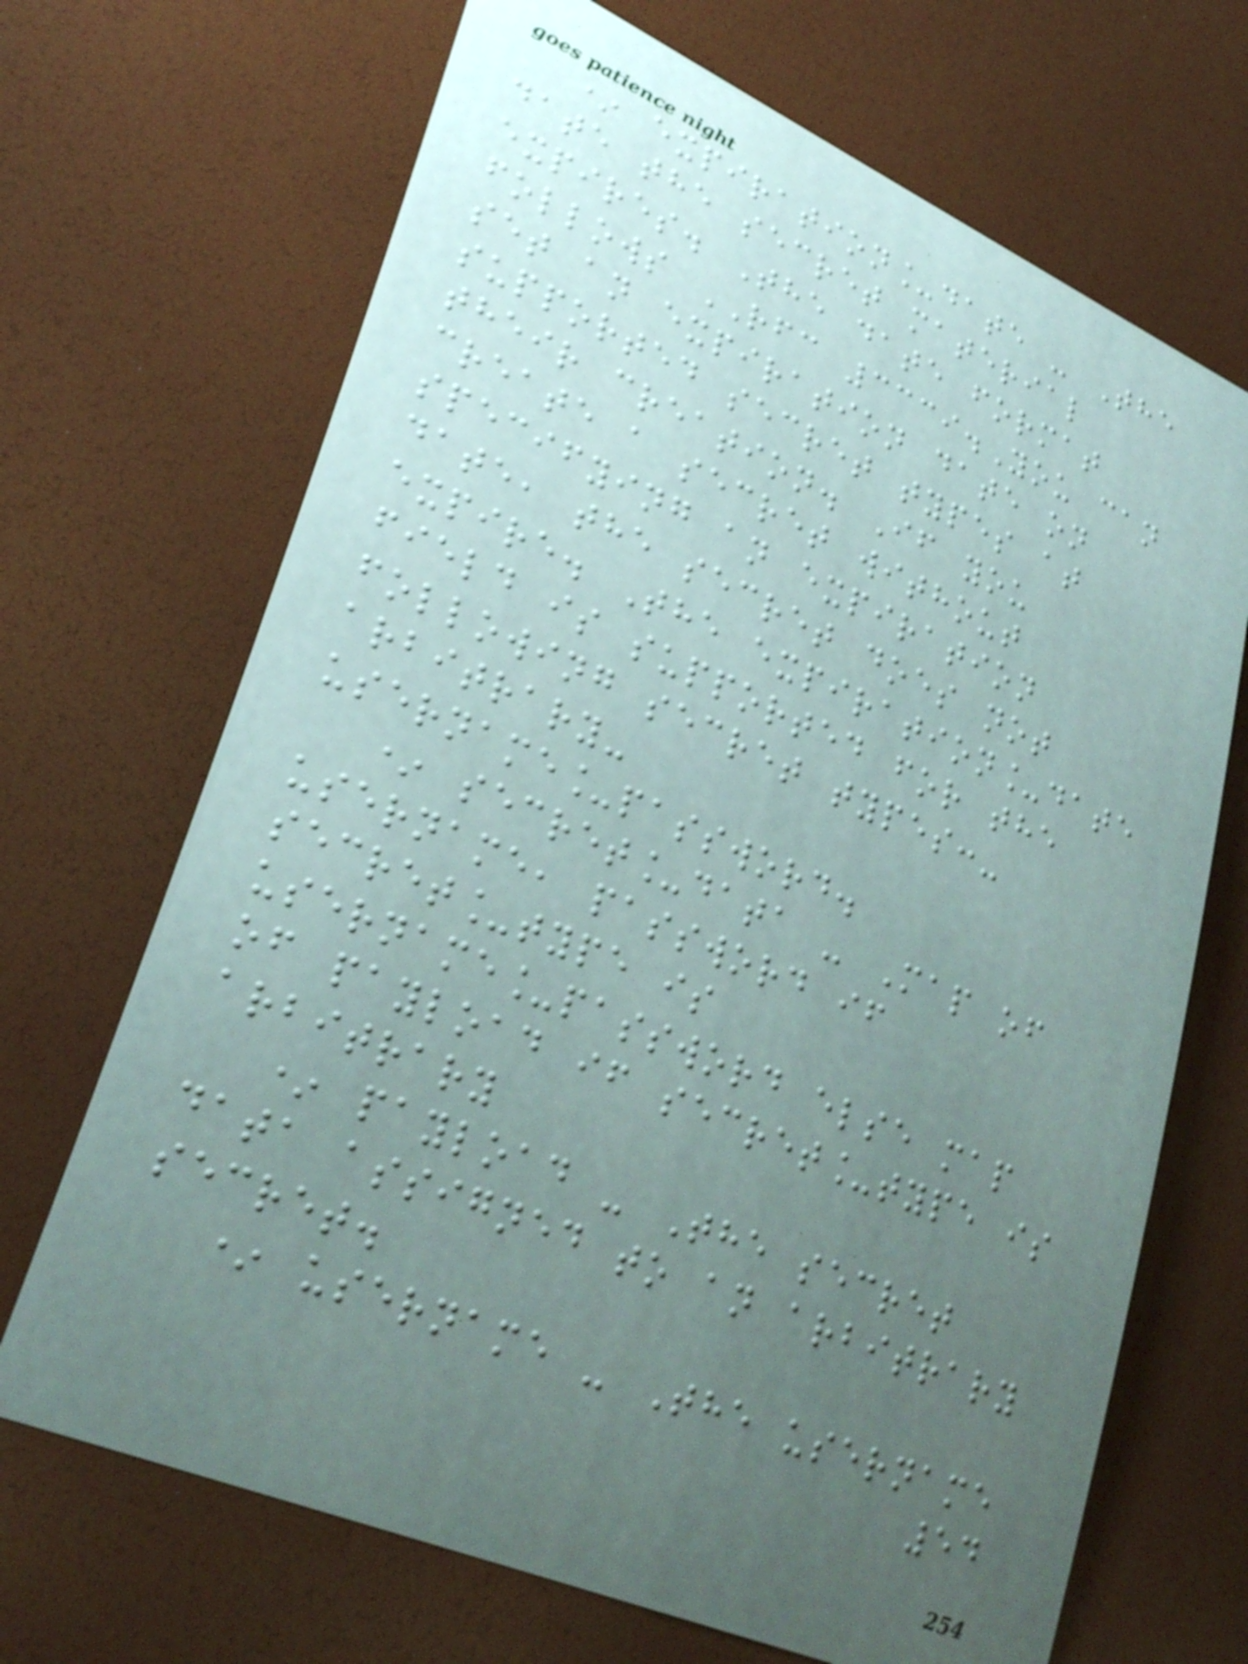* expiration_date - The
date the secret material
expires. The date format
follows RFC 3339.You can
set an expiration date on
supported secret types at
their creation. If you
create a secret without
specifying an expiration
date, the secret does not
expire. The expiration_date
field is supported for the
following secret types:-
arbitrary-
username_password.
* secret_data - Map of
username, password if
secret_type is
username_password else map
of payload if secret_type is
arbitrary
* payload - The secret
data assigned to an arbitrary
secret.
* username - The username
54
